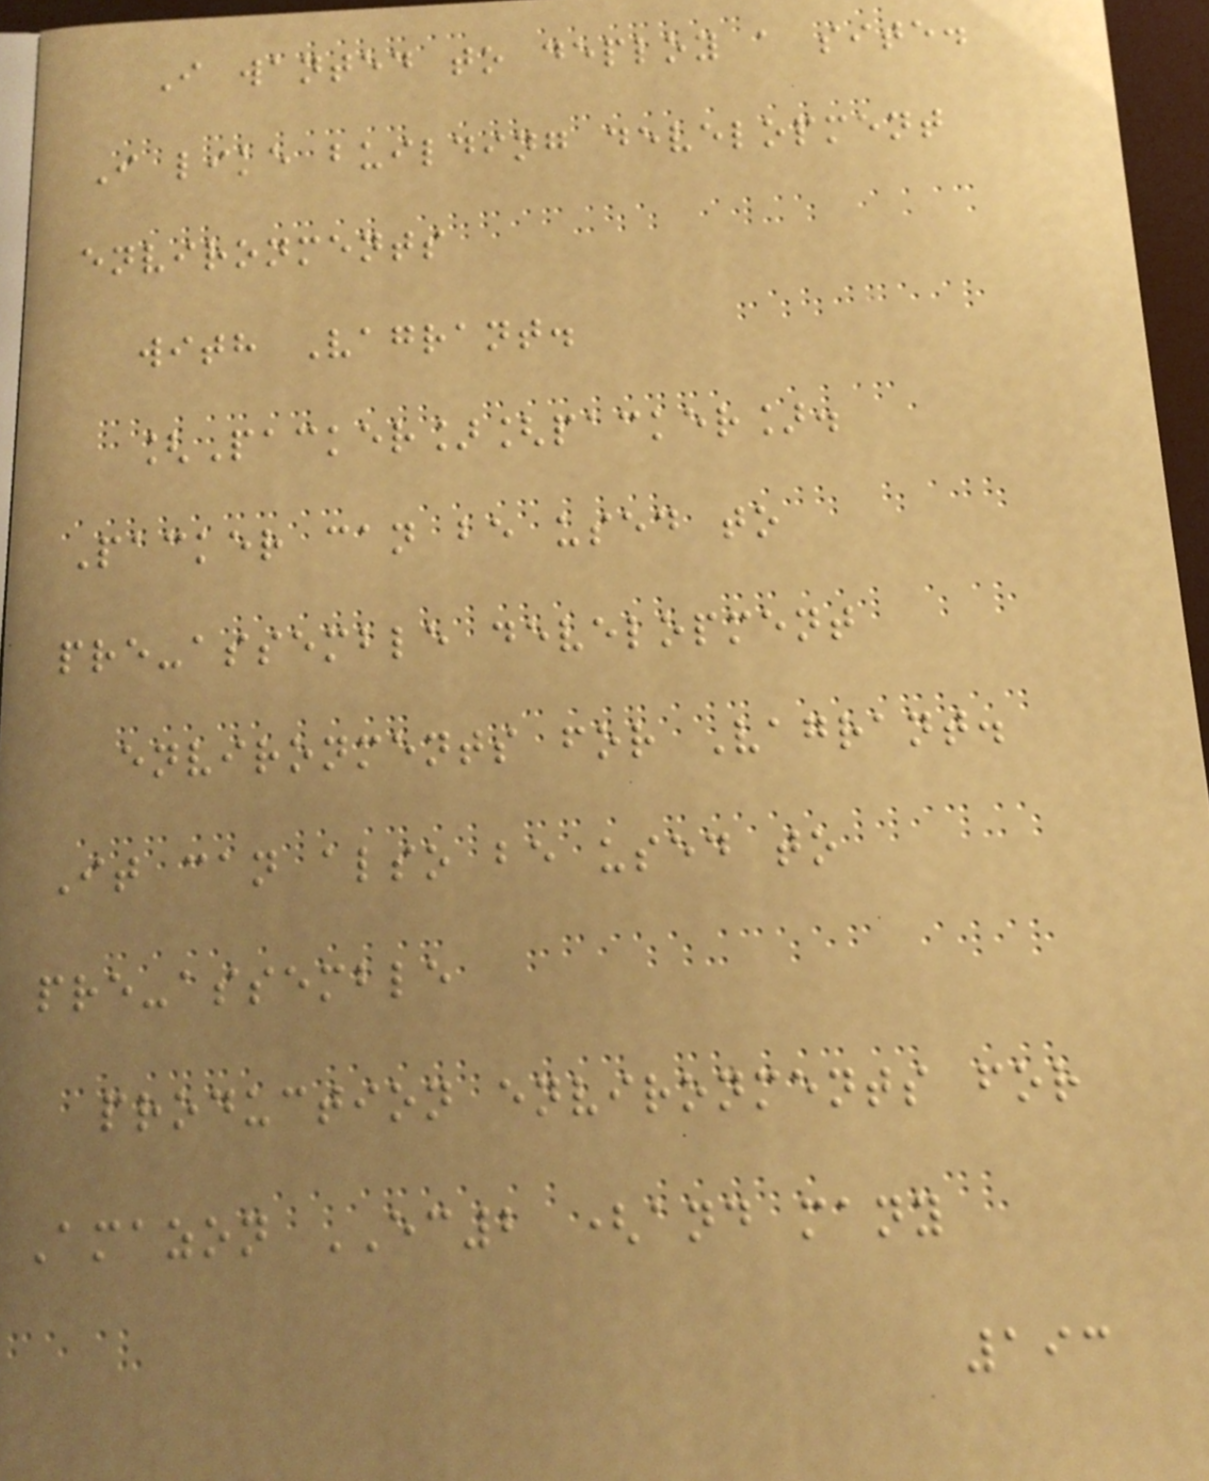I wanted to deploy a site.
I like building development
environments
with Vagrant.
[Packer][packer].
Packer can be used to
pre-assemble development
environments for Vagrant.
It can also be used to
pre-assemble
production environments for
Amazon EC2 (and many
193
